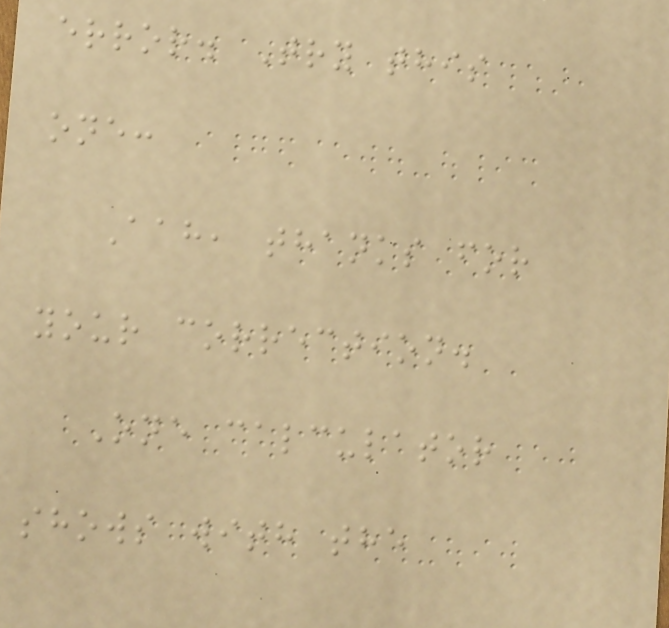error. Try this
one:
Aah, thanks for
your correction.
One calculator
shows with the
